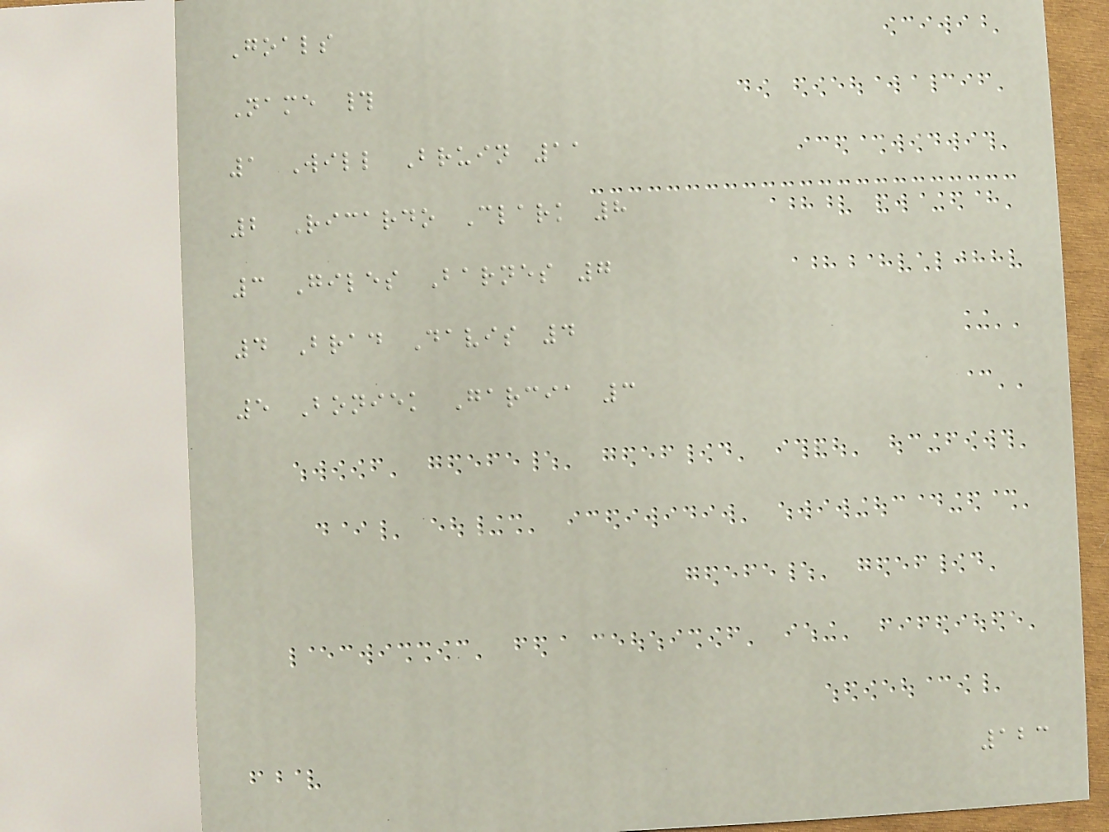Goals
Name #
1 Will Bruin 11
2 Ricardo Clark 8
3 Giles Barnes 7
4 Brad Davis 4
5 Boniek Garcia 3
123
